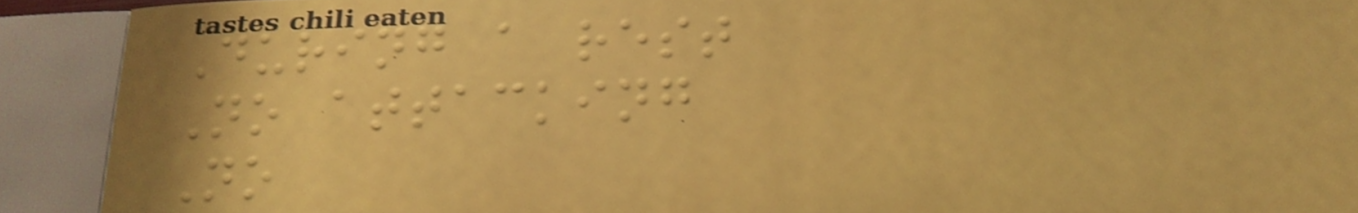During a rest
No attacking
No
